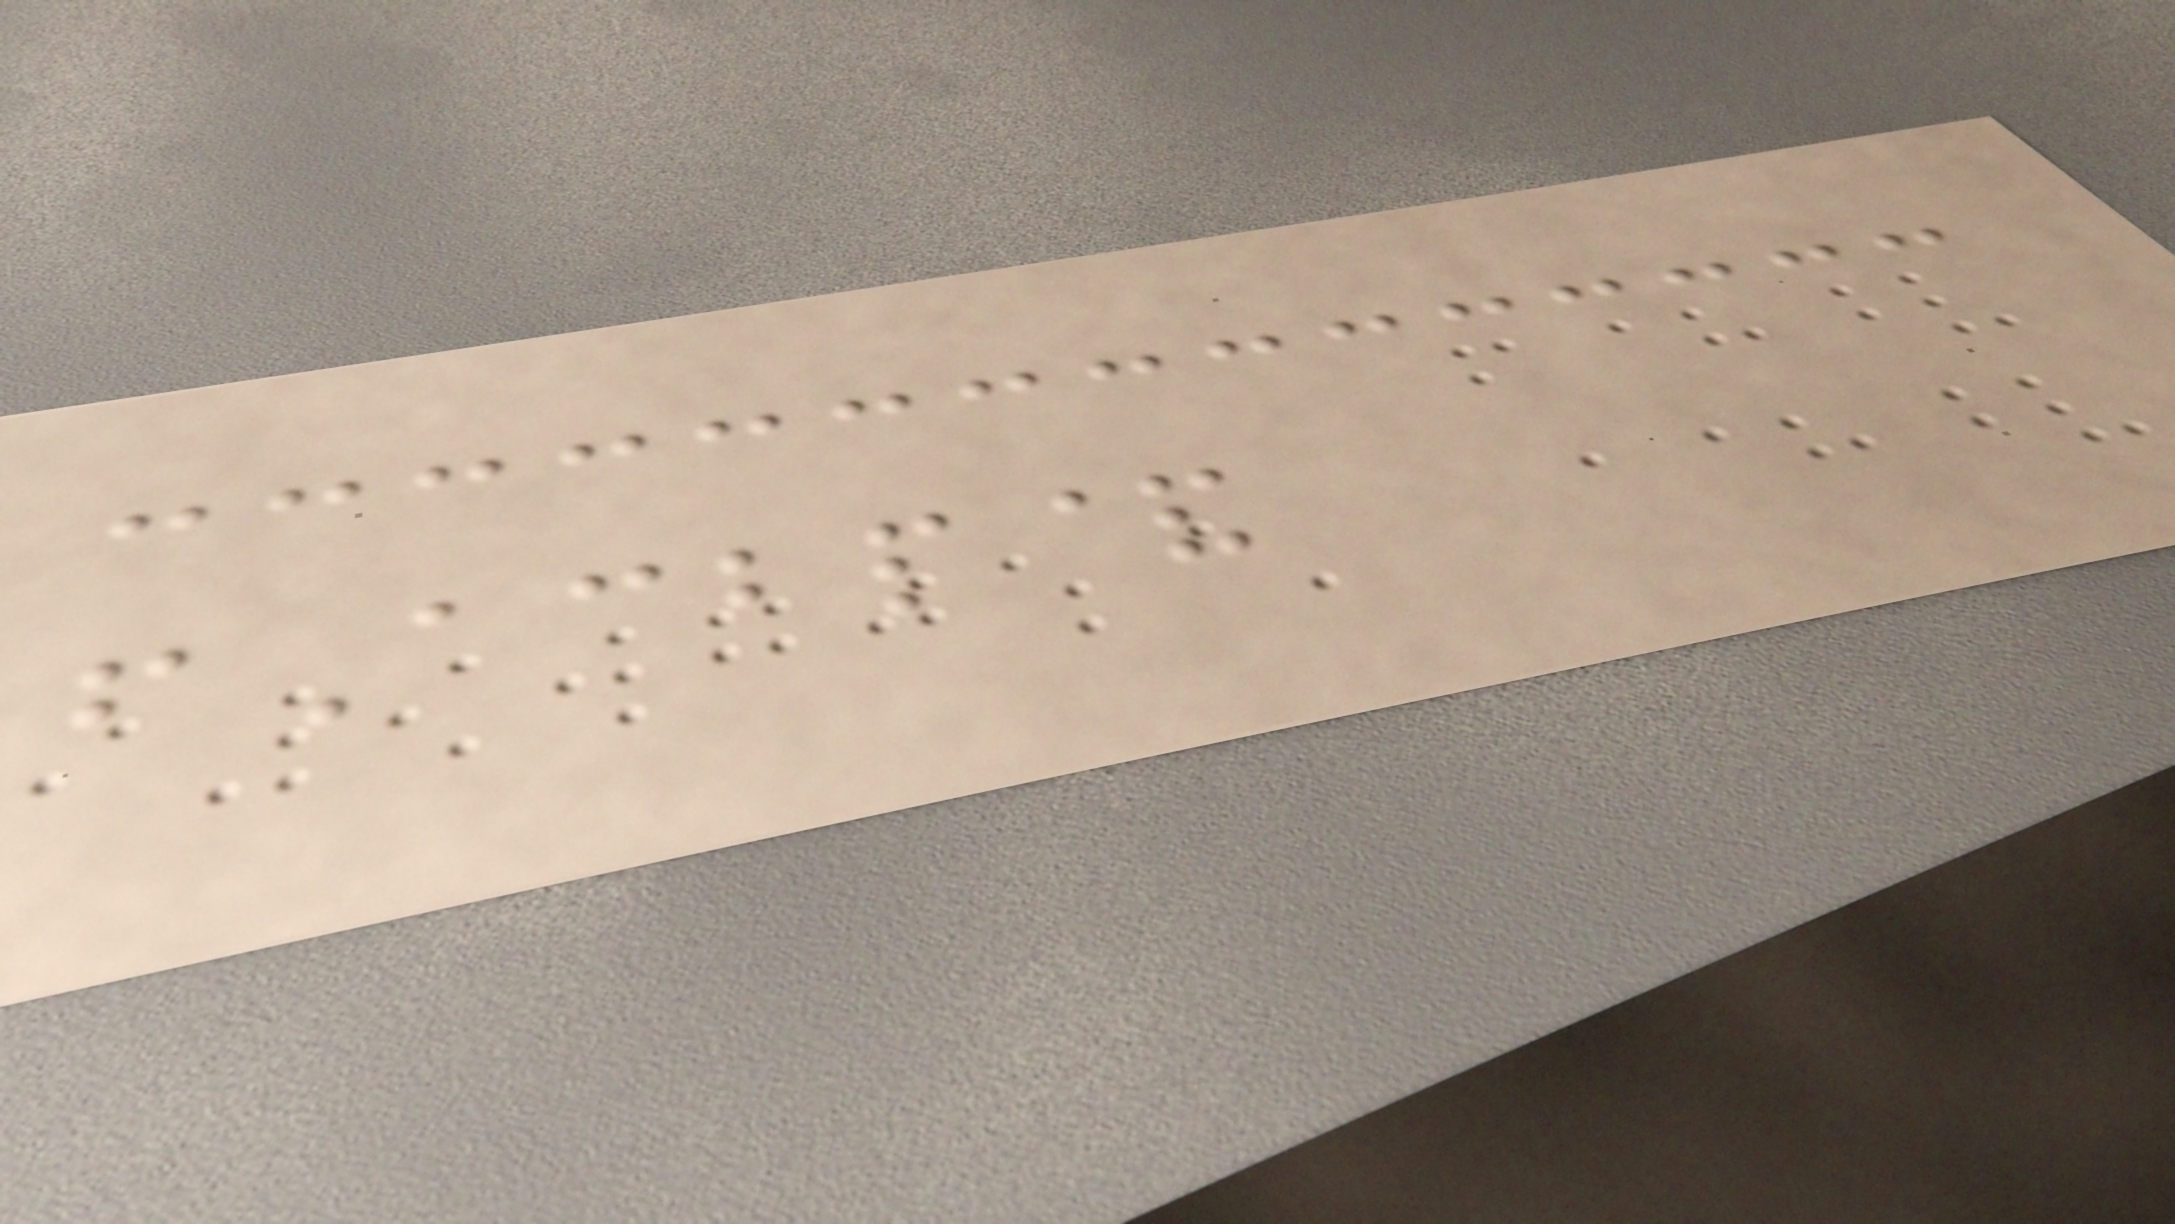fAcbp&
